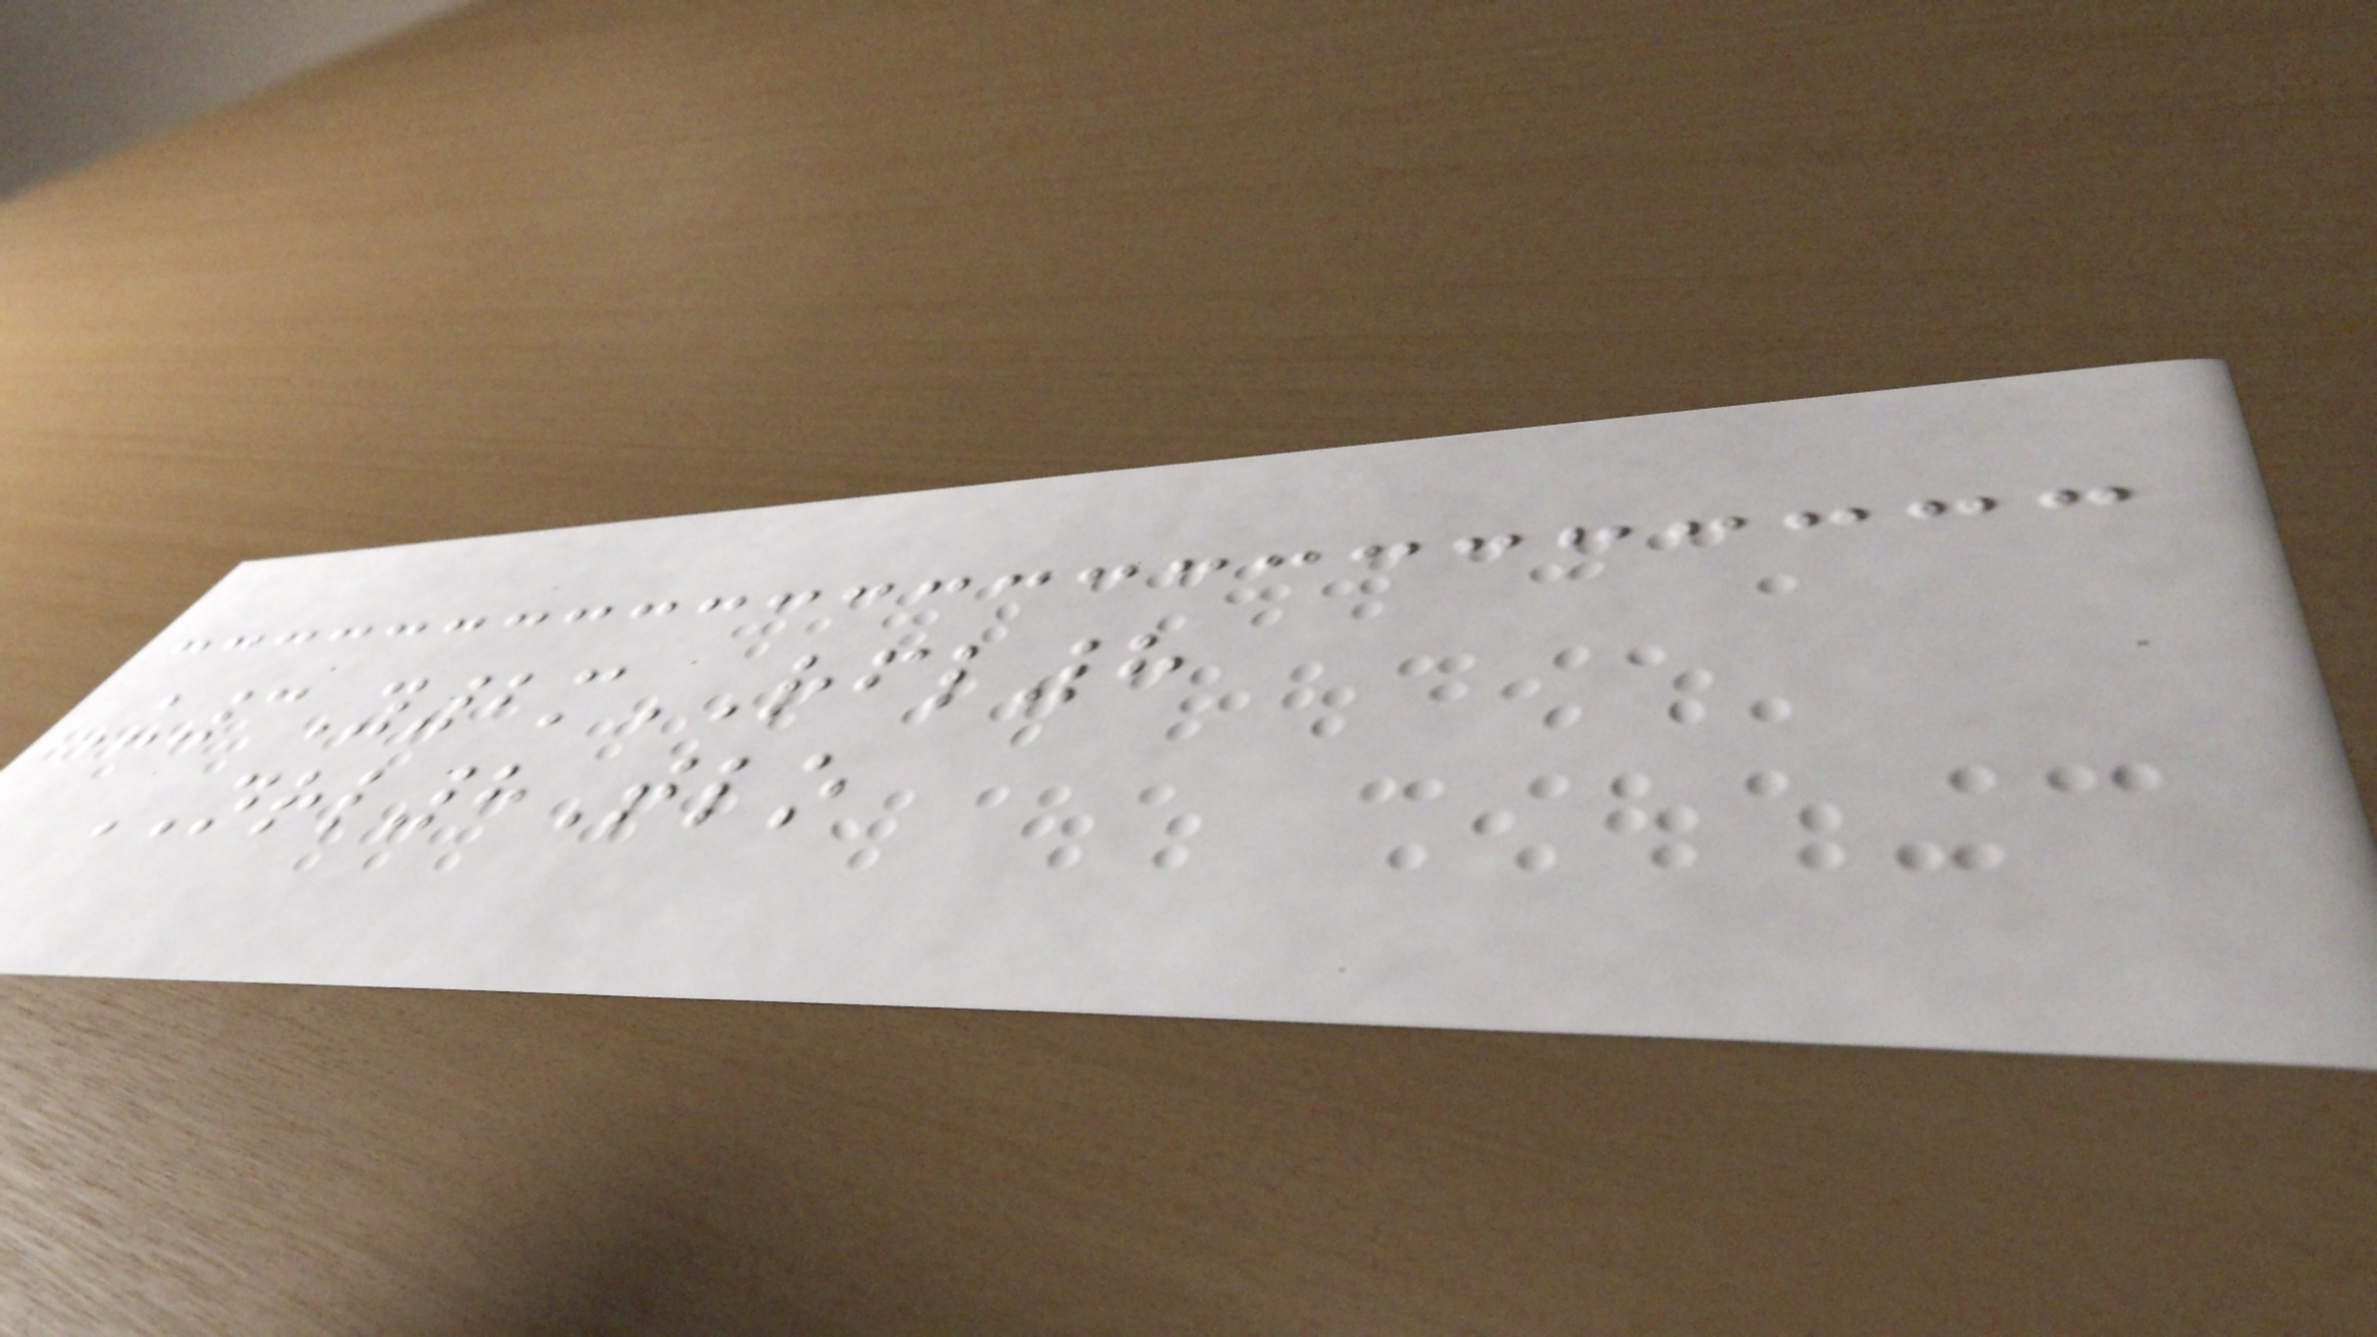U3Y2mRFL8
NRL8Tlo
